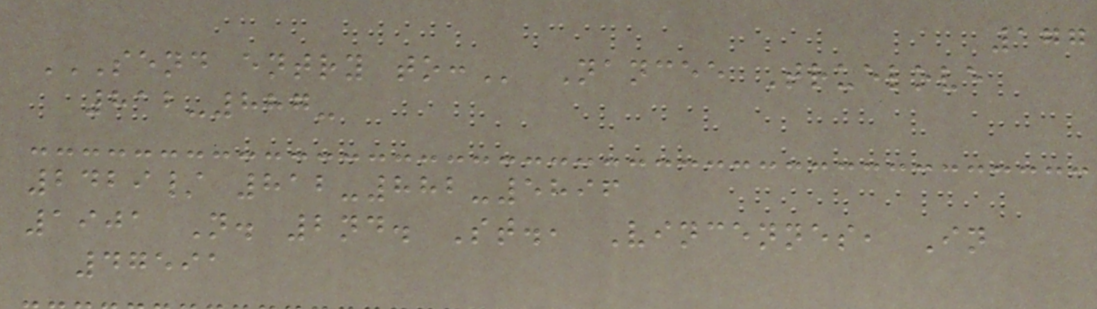177
SEND ENTRY TO: Nancee Truelove
812-887-
2429/ 812-882-5896
1901 N. 2nd. St., Vincennes, In
47591
